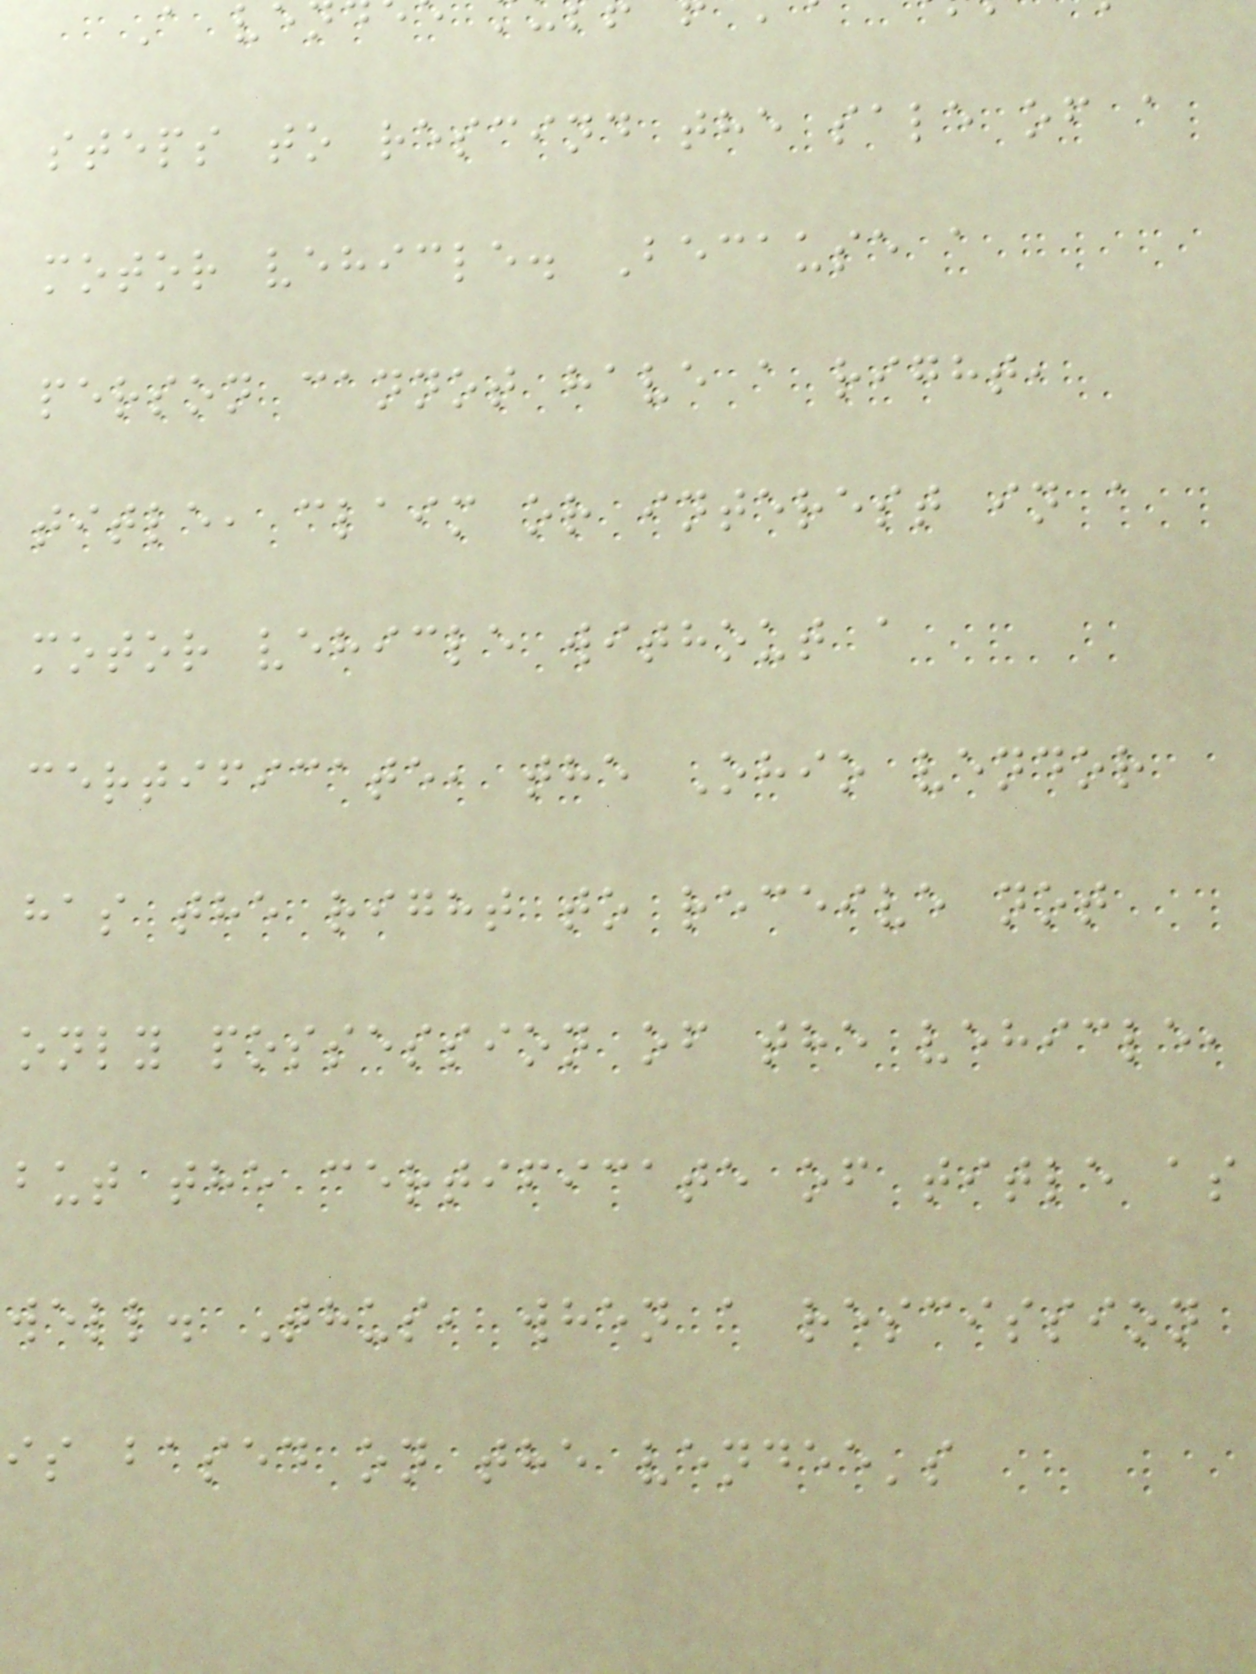steps to rescind the sale of a
motor vehicle. Because a
person cannot have a right,
title, claim or interest in a
motor vehicle without a
certificate, the Ohio vendor
has the right to receive not
only possession of the vehicle,
but the certificate of title as
well. Thus, when a rescission
is based on the vendee's
